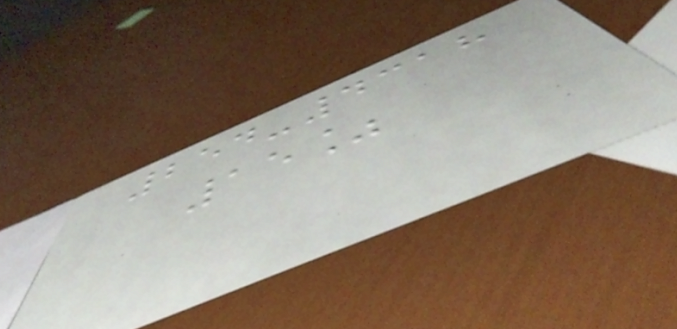254-4318
15%
